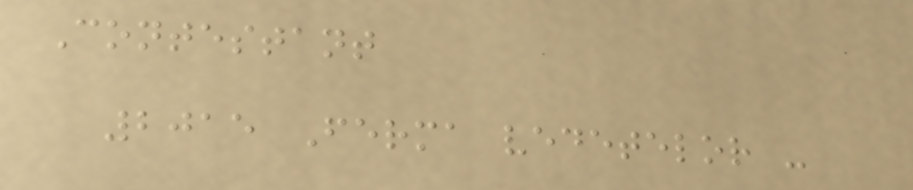Contestant
2015 Ferma vedetelor -
